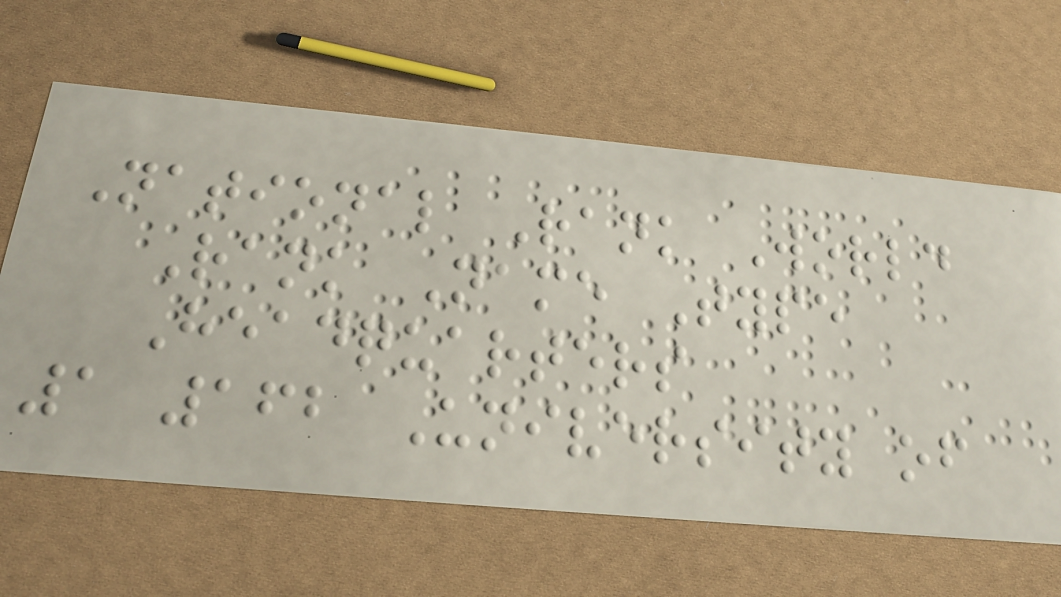National Rank World
Rank Name Type
Headquarters
1 162 University of
